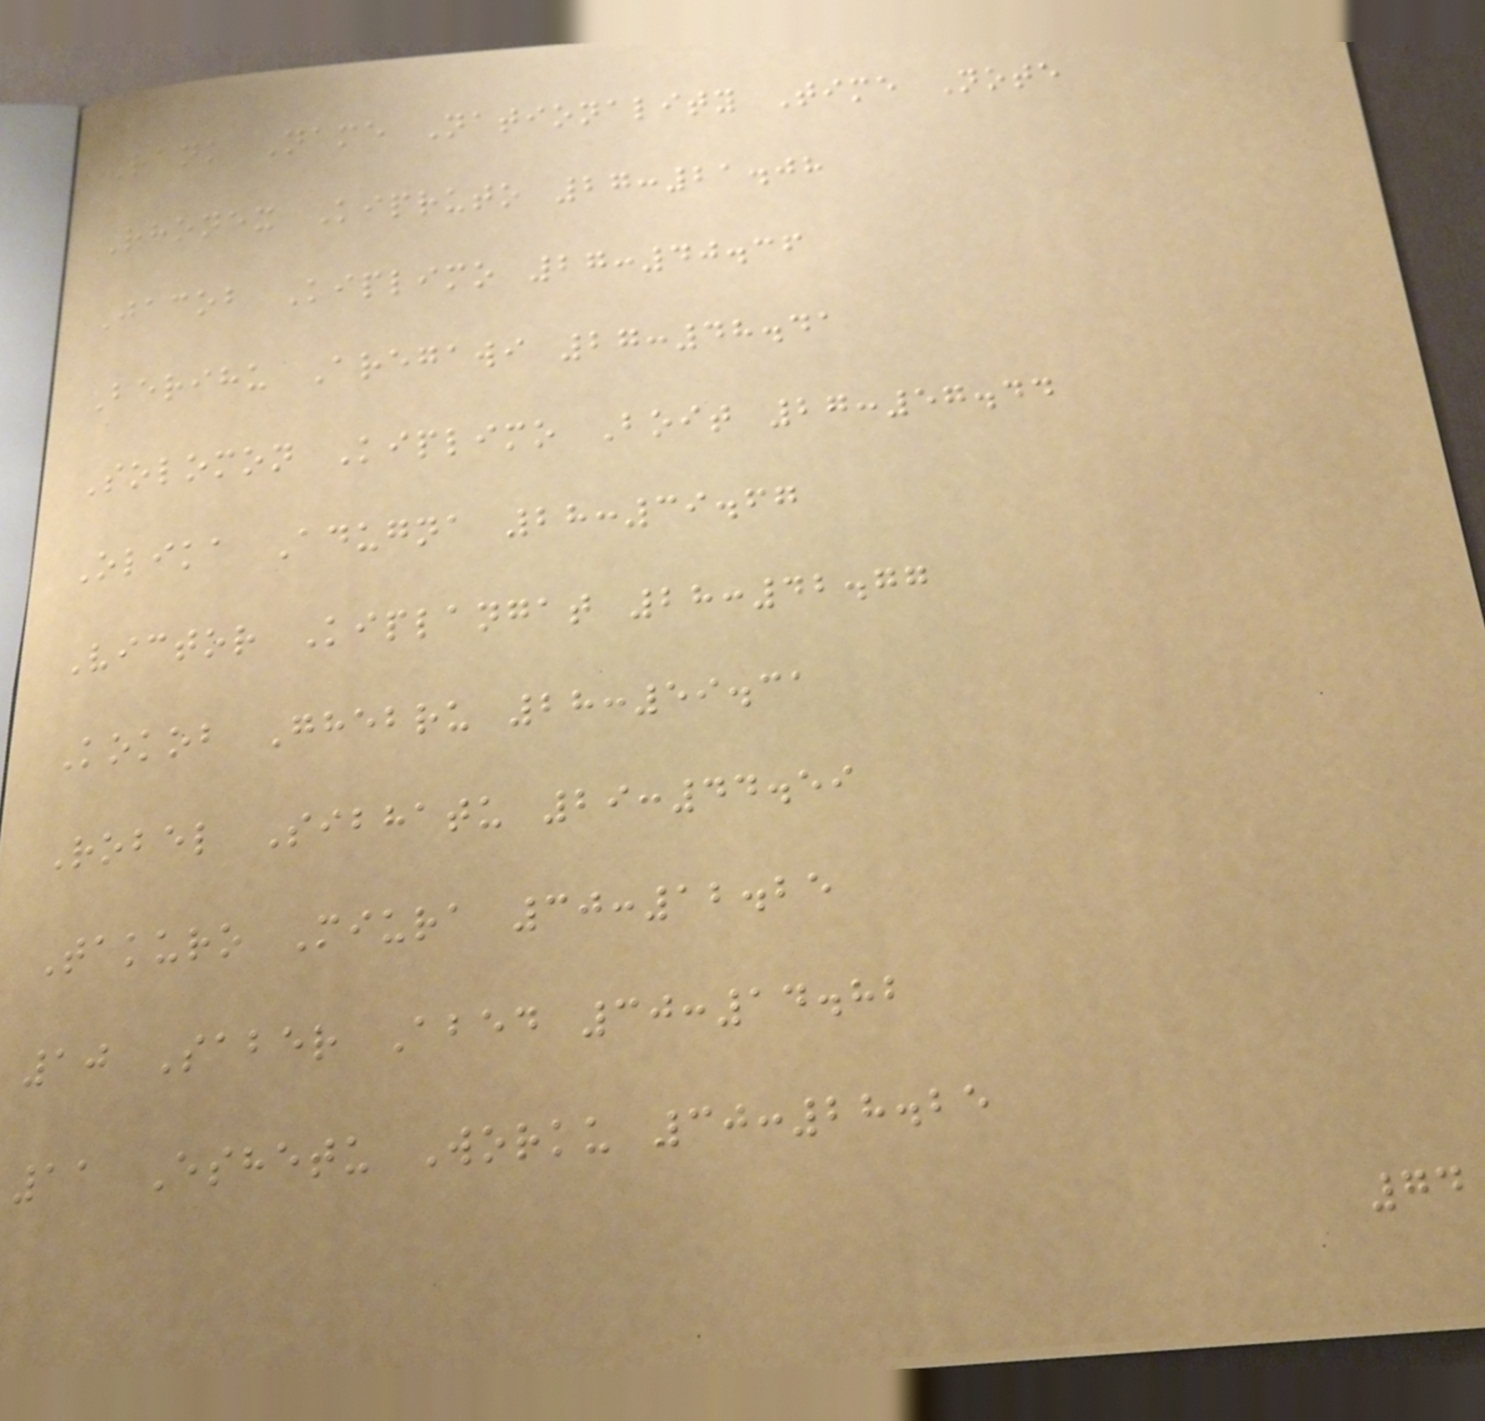Rank Name Nationality Time Note
Rhonex Kipruto 27:21.08
Jacob Kiplimo 27:40.36
Berihu Aregawi 27:48.41
Solomon Kiplimo Boit 27:57.44
Olika Adugna 28:39.67
Victor Kiplangat 28:42.77
Kokob Ghebru 28:59.31
Robel Sibhatu 29:44.59
Takuro Miura 30:12.25
10 Saber Abed 30:14.82
11 Eshetu Worku 30:28.25
74
